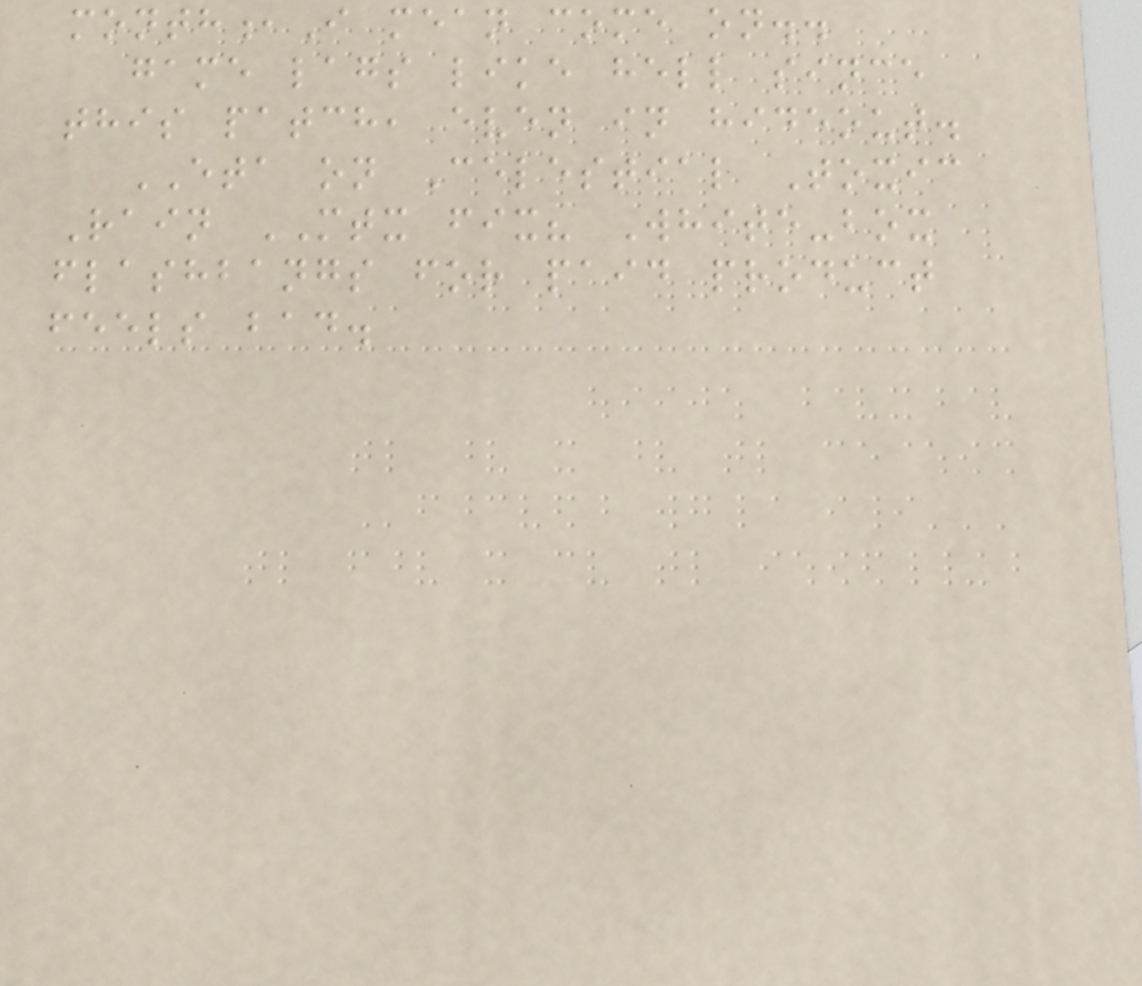month,I mean come on..
game lags like hell since
this patch, even in hideout.
ETA on Celestial Toxic
Rain MTX fix? White-box
flashbangs for paid product
feels bad.
